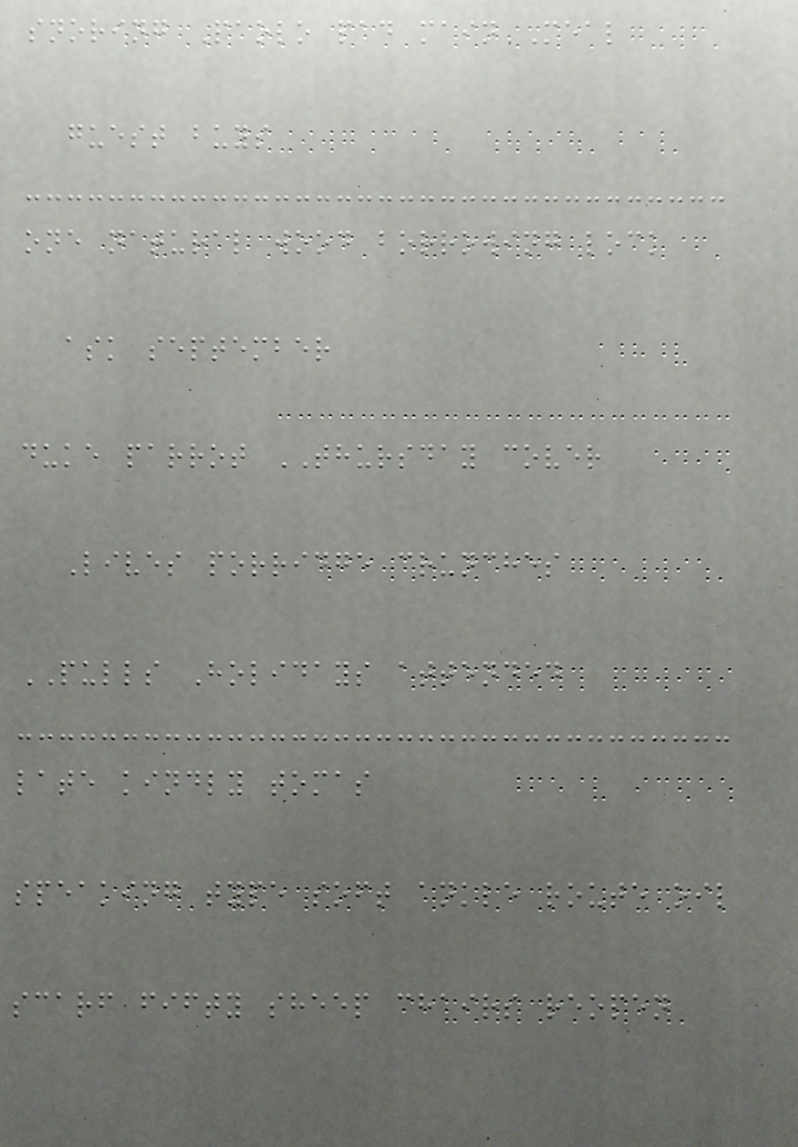snoring Paolo pad main Meal
guest buys
one natural wood borrowing lock
ask september
duke parrot THURSDAY cover
Lives porridge crunches
PULLS Holidays attended
late kindly tomas
speaking type soft ankle route oil
scarf fifty sheep chairs reopen
